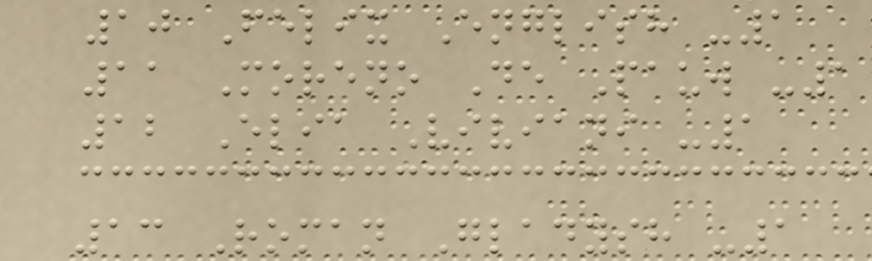10 Felix English -1
11 Moreno De Pauw -1
12 Elia Viviani -1
13 Roman Gladysh -1
